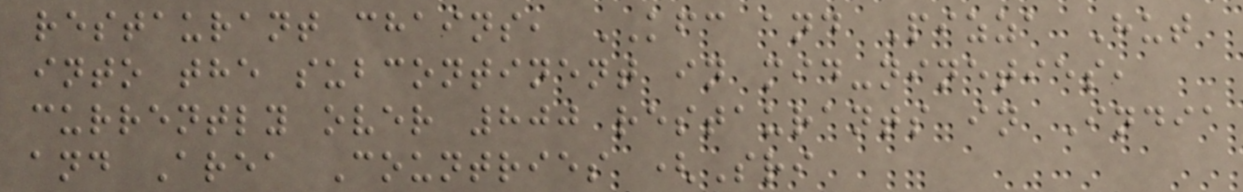restaurant chains, KFC and Pizza Hut
into the subcontinent in mid-nineties,
currently over 800 restaurants in India
and Area Countries (Sri
